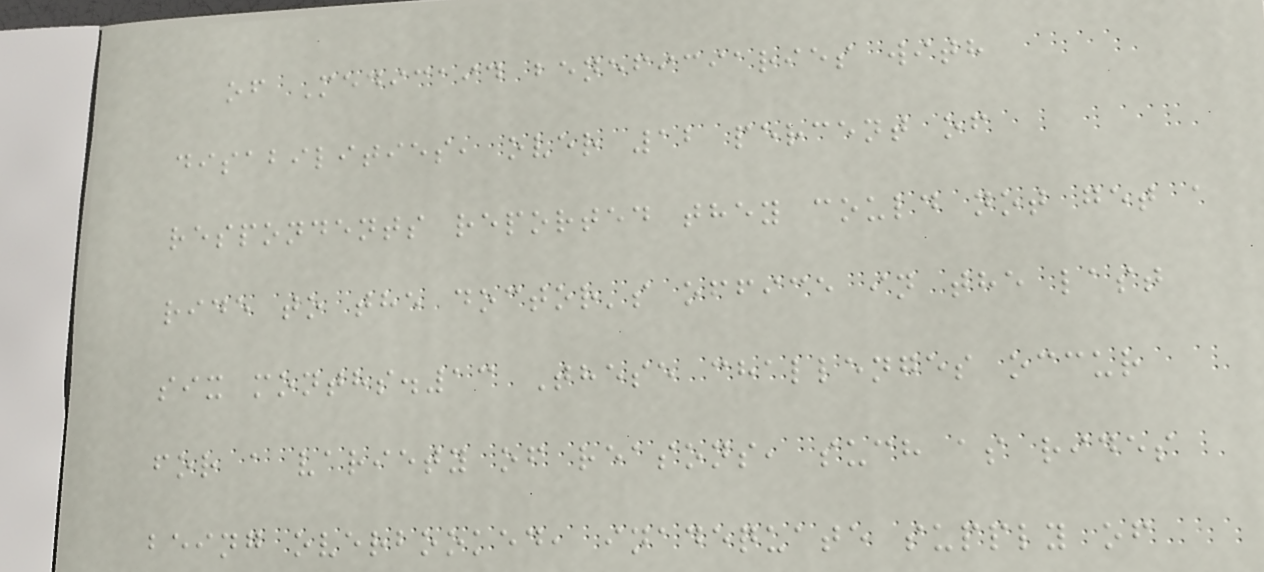of Medicaid beneficiaries with
disabilities, over 12 percent of
respondents reported they could not get a
ride to the doctor's office in the last
six months.13 These challenges occur
for a variety of reasons, such as rides
being overbooked, inadequate supply of
